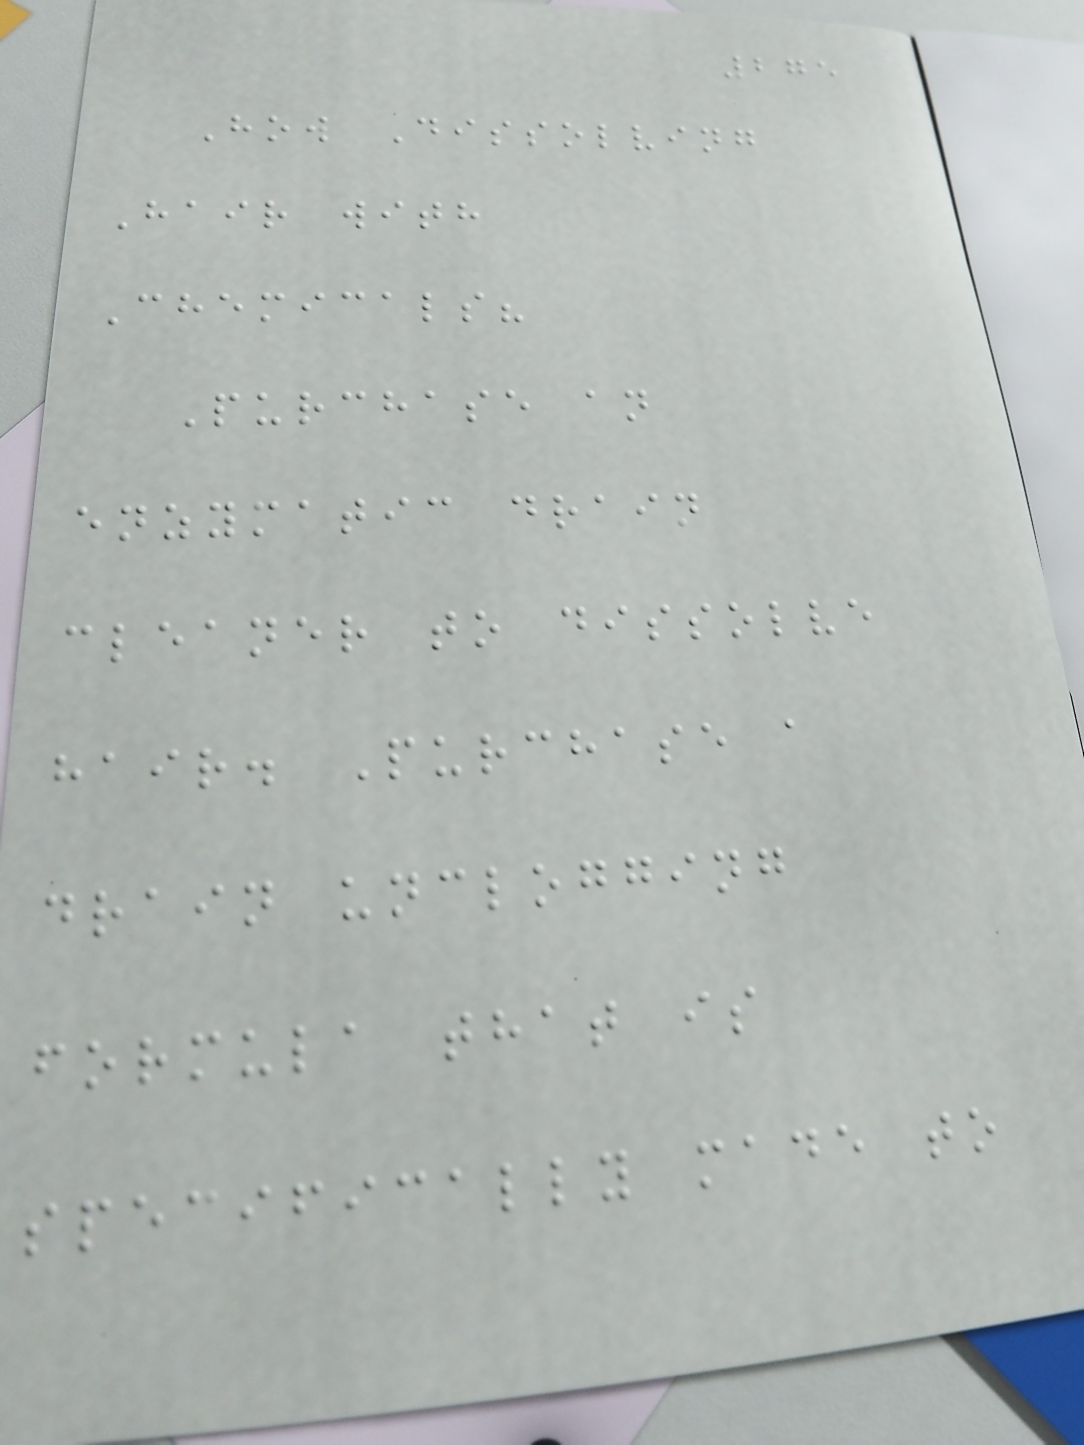275
How Dissolving
Hair with
Chemicals?
Purchase an
enzymatic drain
cleaner to dissolve
hair. Purchase a
drain unclogging
formula that is
specifically made to
